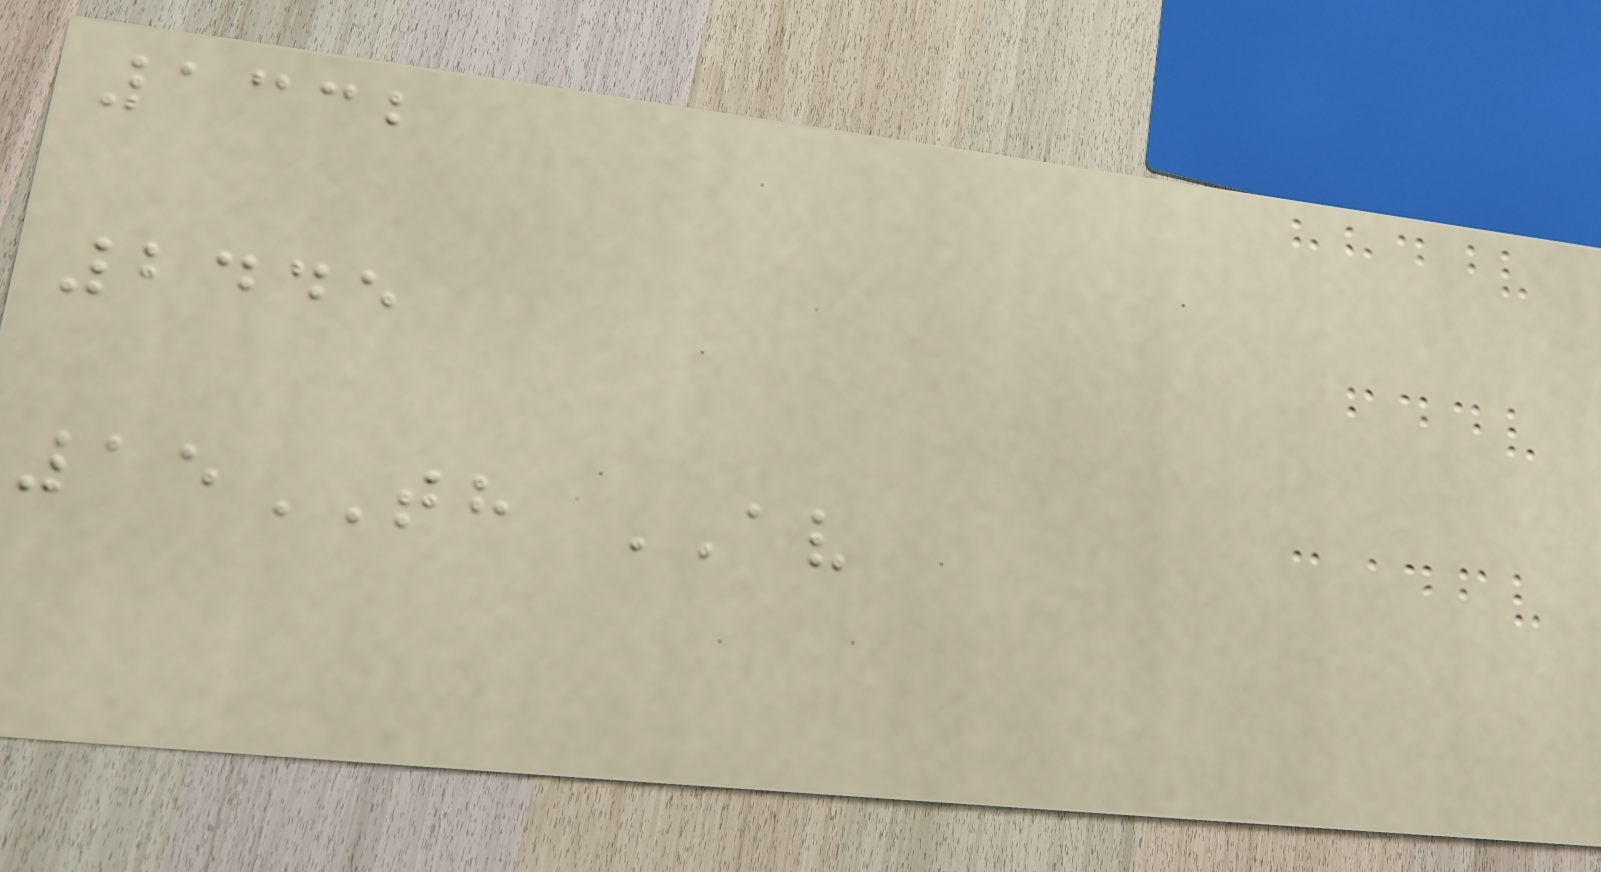1332
2445
15TH AV
